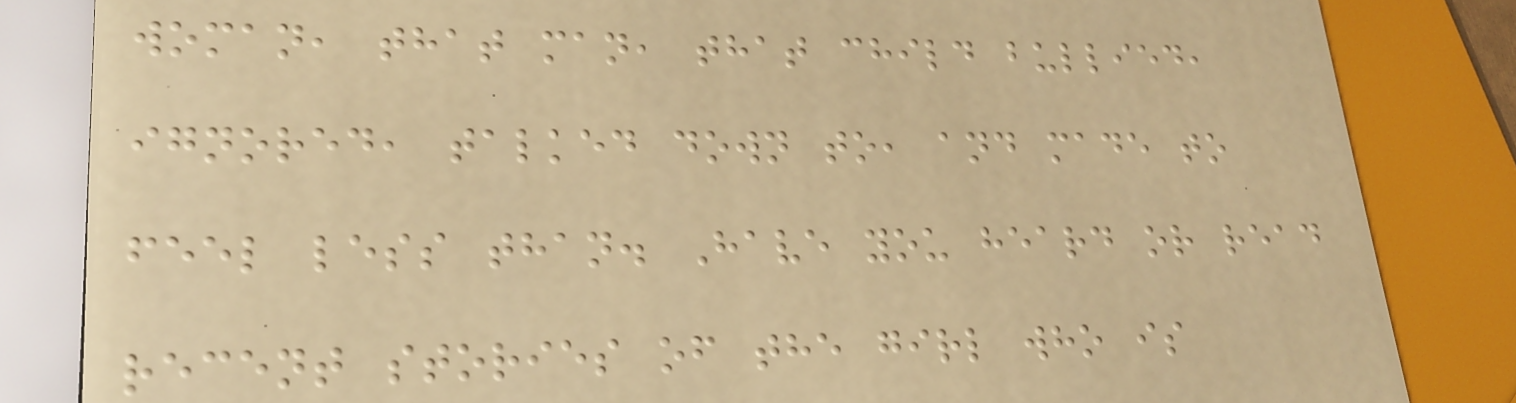woman, that man, that child bullied,
ignored, talked down to, and made to
feel less than. Have you heard or read
recent stories of the girl who is
